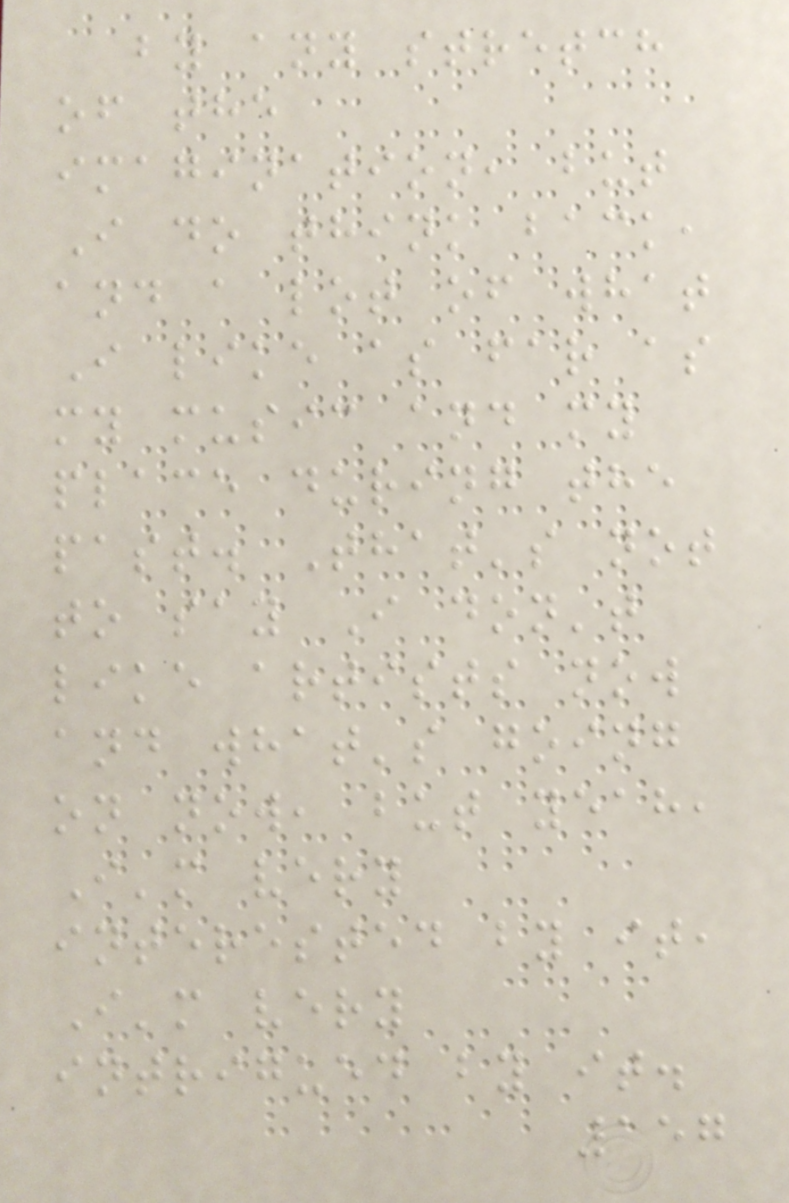by any stretch
of the
imagination, but
I do think back,
and a lot of what
I like as far as
my music and my
place during the
past. That's not
to say I don't
like artists now
and what's going
on now, but yeah,
I'm very
interested by it,
I'm very
intrigued by it.
157
